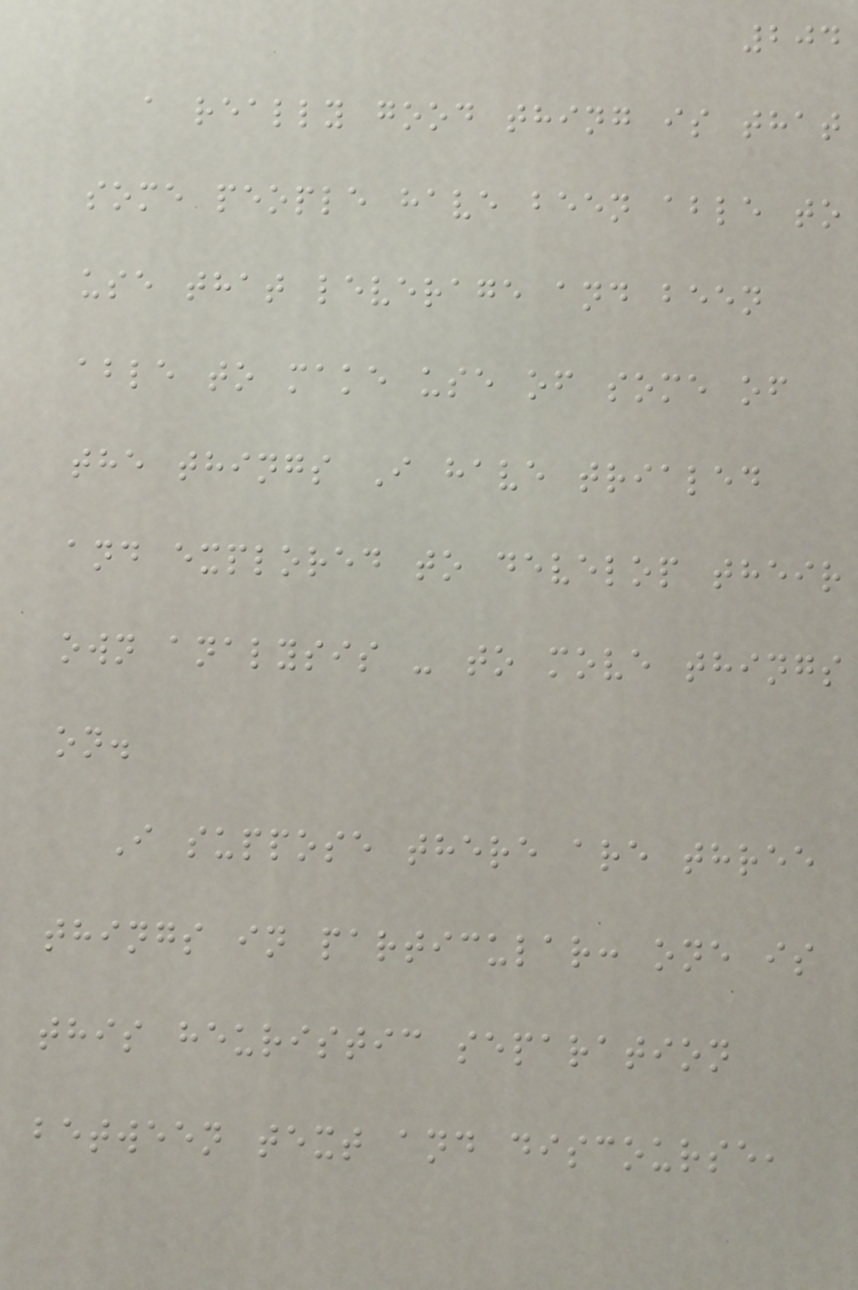204
a really good thing is that
some people have been able to
use that leverage and been
able to make use of some of
the things I have trialed
and explored to develop their
own analysis - to move things
on.
I suppose there are three
things in particular: one is
this heuristic separation
between text and discourse,
